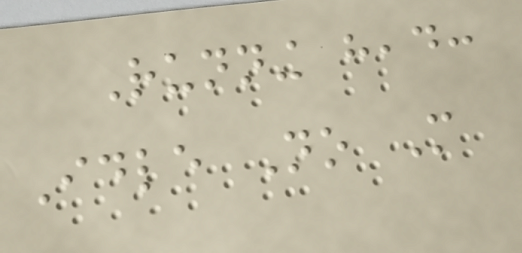Running head:
Idle No More
